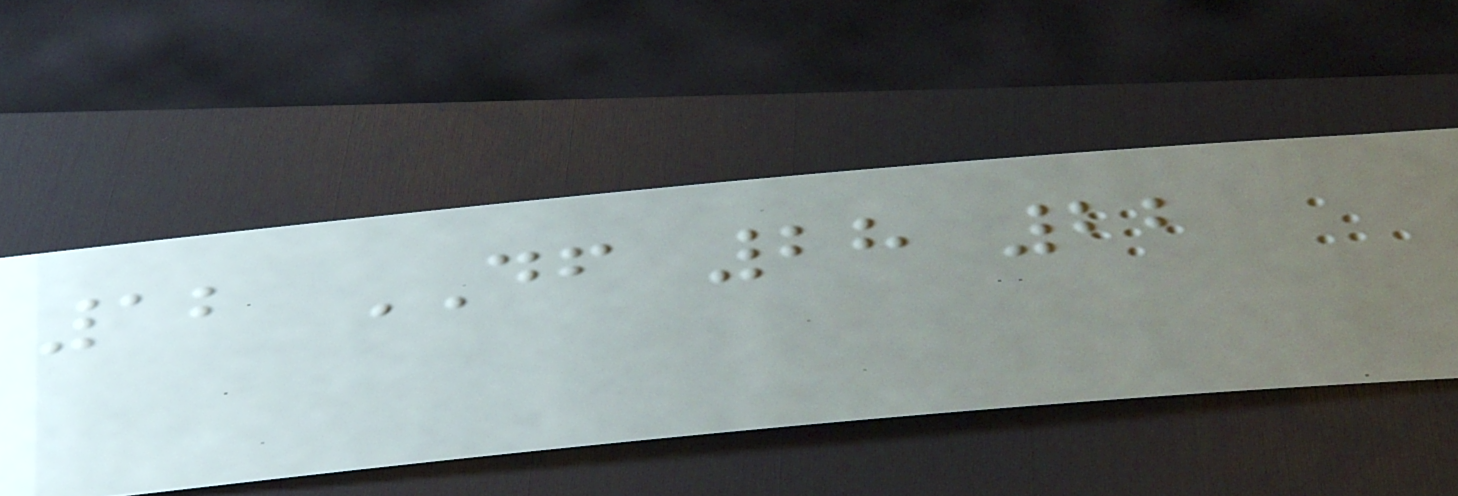12 DF 28 22
